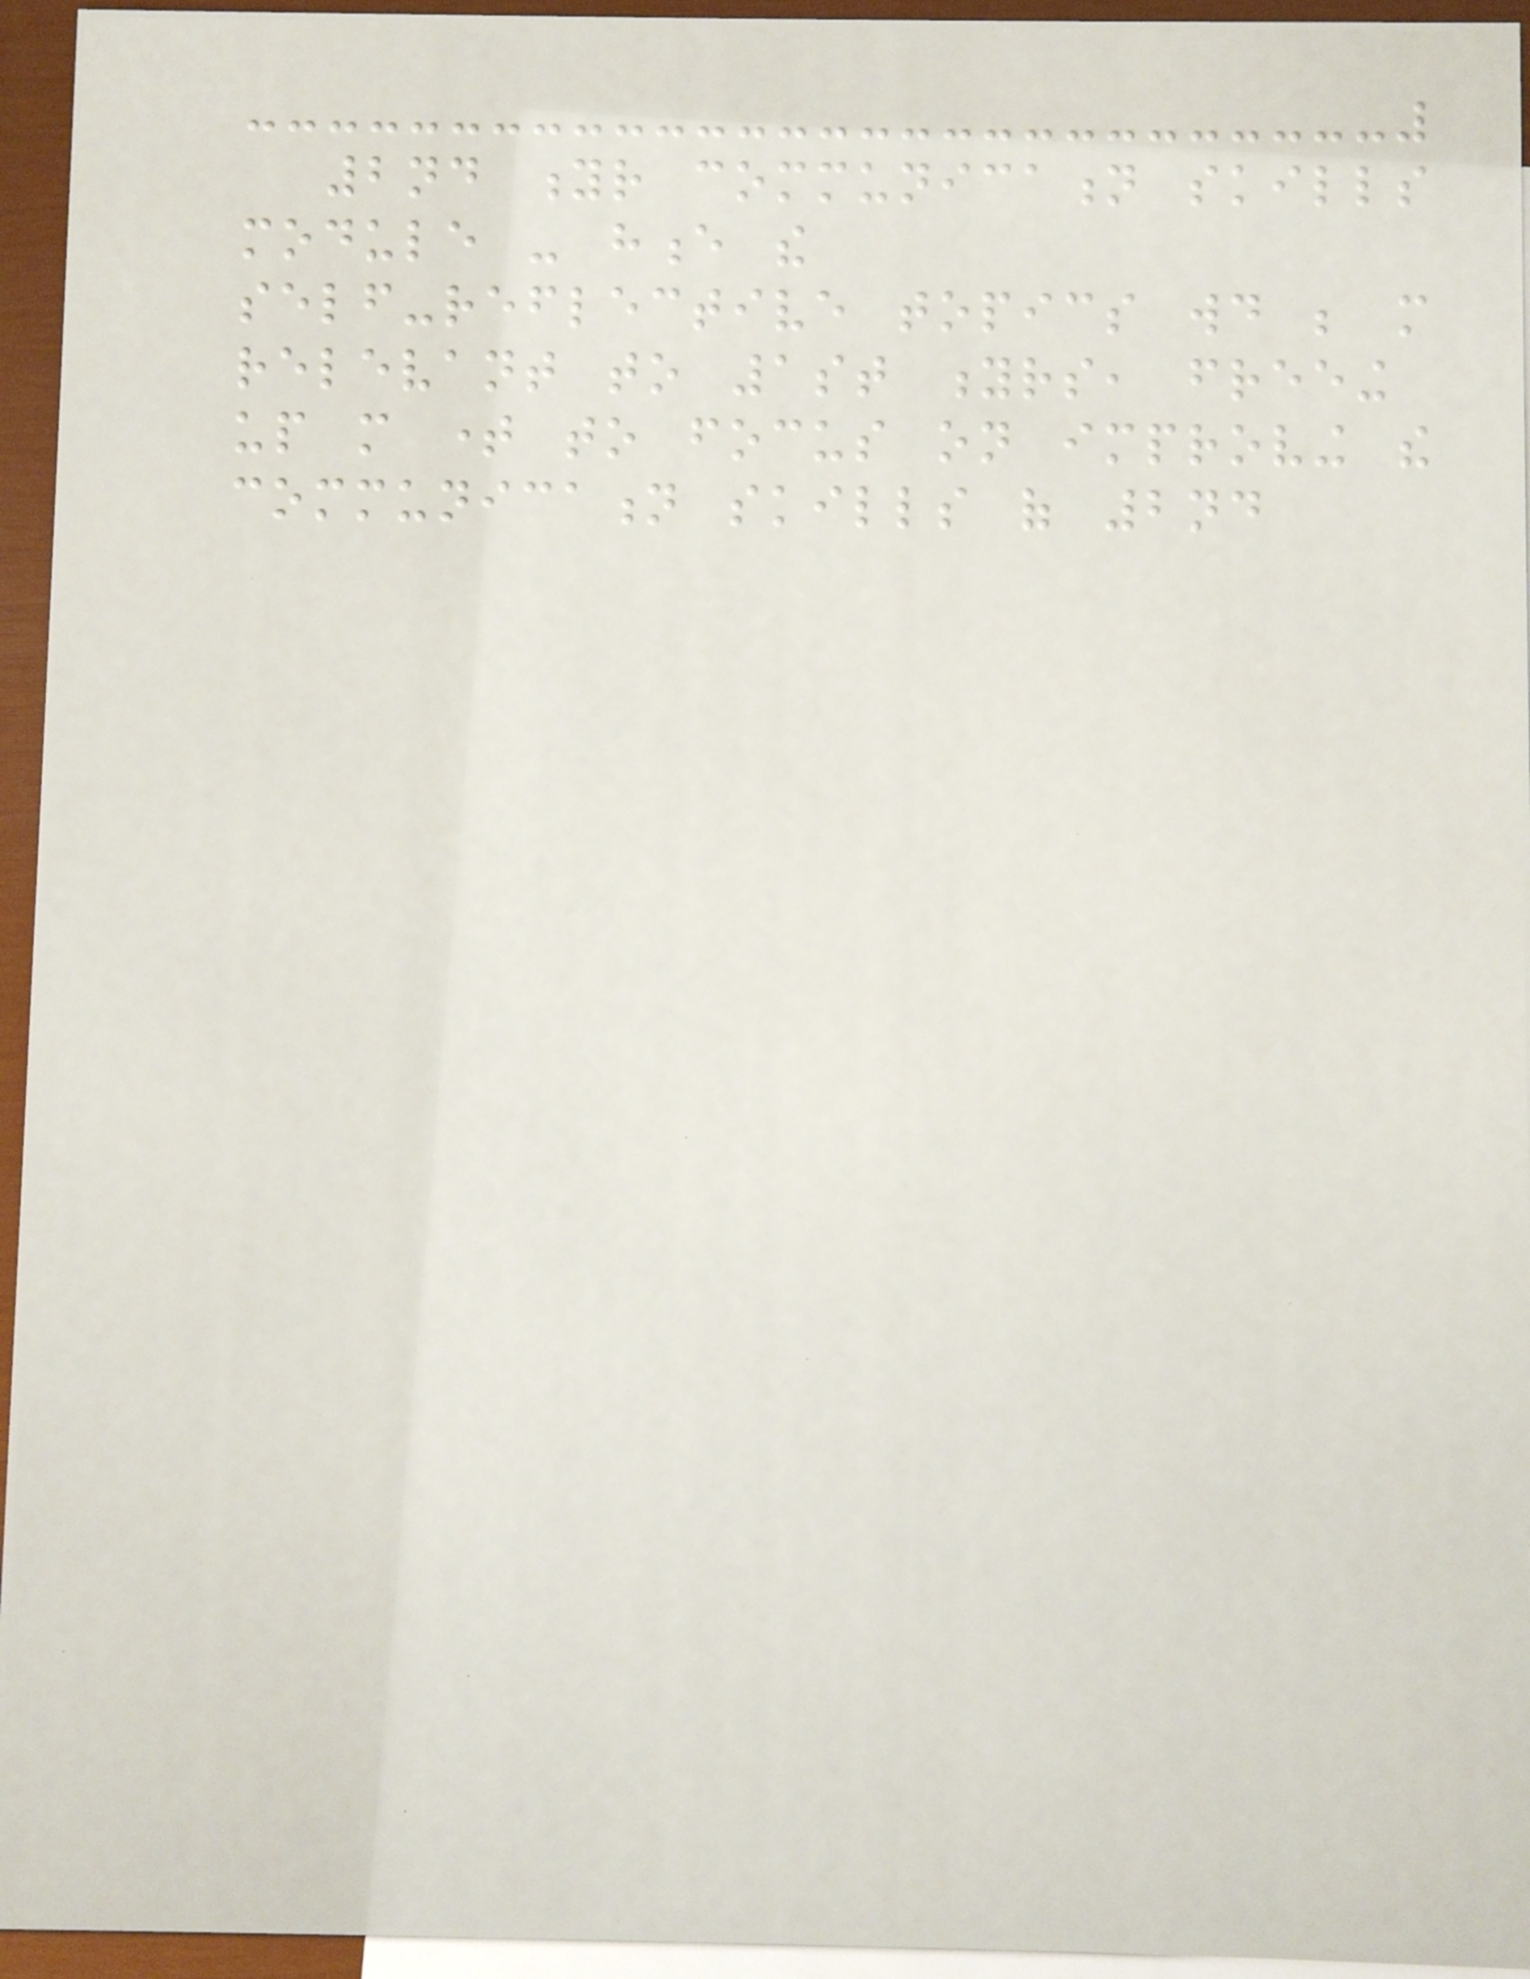2nd yr communication skills
module - hence the
self-reflective topics would be more
relevant to 1st yrs, freeing
up more time to focus on improving the
communication skills of 2nd
